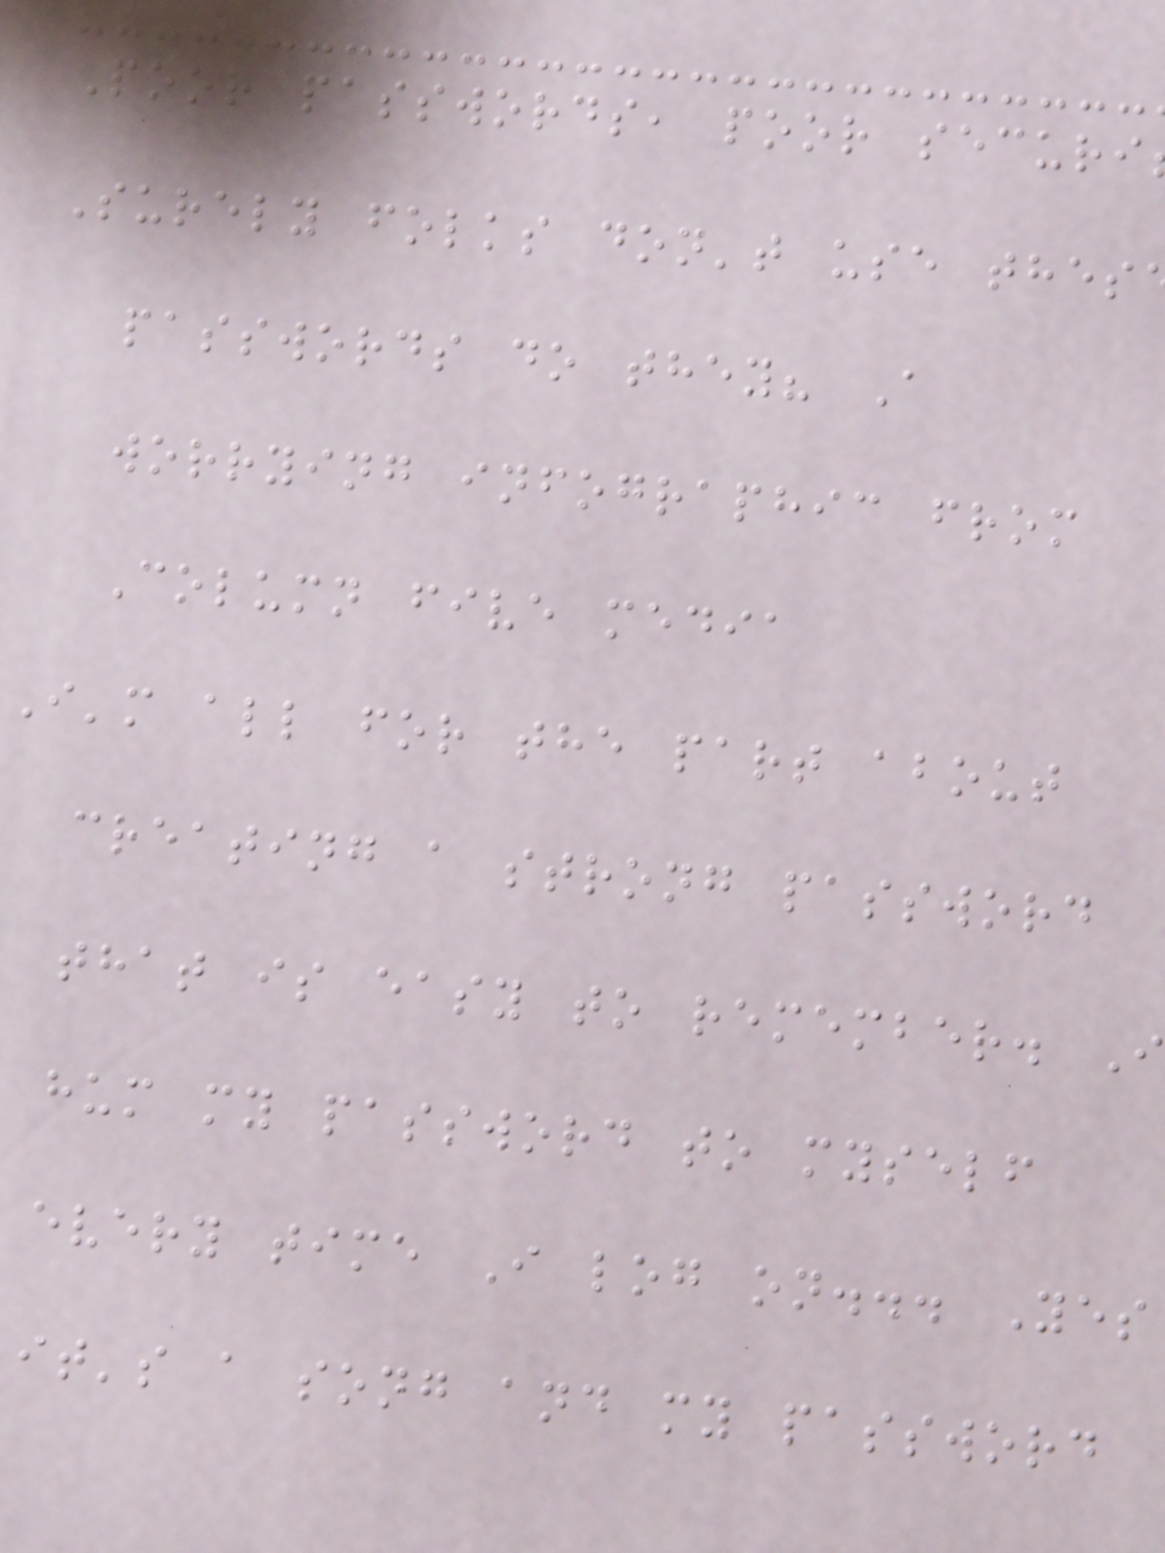Poor passwords, poor securi
Surely folks don't use thes
passwords do they? A
worrying infographic from
Column five media
I'm all for the part about
creating a strong password
that is easy to remember. I
hum my password to myself
every time I log on... Yes
it's a song and my password
